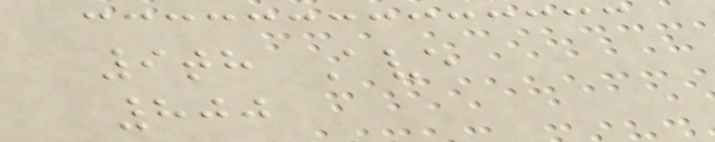9th Ave
800
